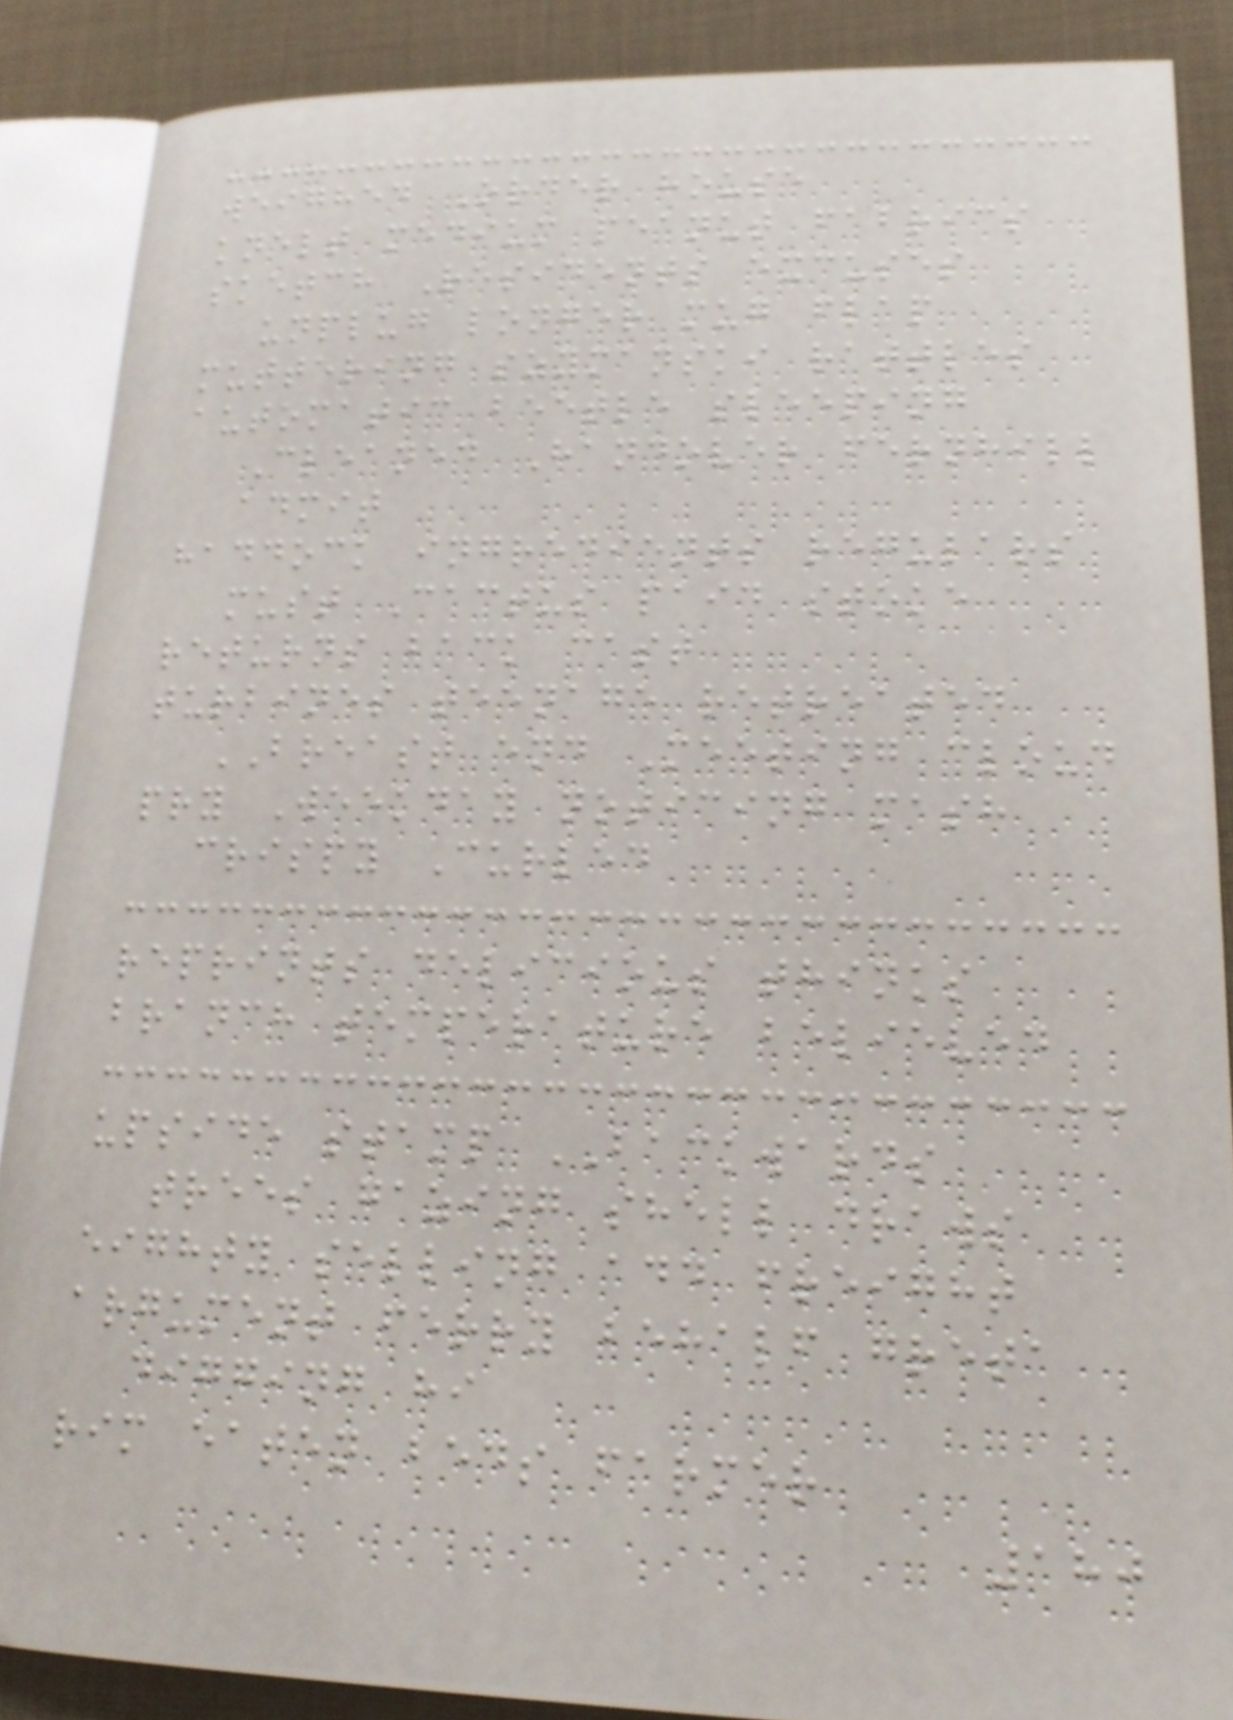weighed Order house
knelt medium peanut fabrics
sketch Residents excuses
unplug longer mug flap
muttering szymanski rattles
automatic beetle sleeping
Cleaned Handover fernhill
admit
haddock ingredients regulars
must Cactus paid stoke
returns back cast
turbines teenage retreated
BREAST end Meeting cloud
pry Weekday noticing mash
crispy Curled
reprints delicious thinks
branch temperature believed
upside stamp BACKWARDS
trees gazing shell draws
eighty selling add freight
argument ferry behalf greta
digging hi
rim eaten beds farmer
180
